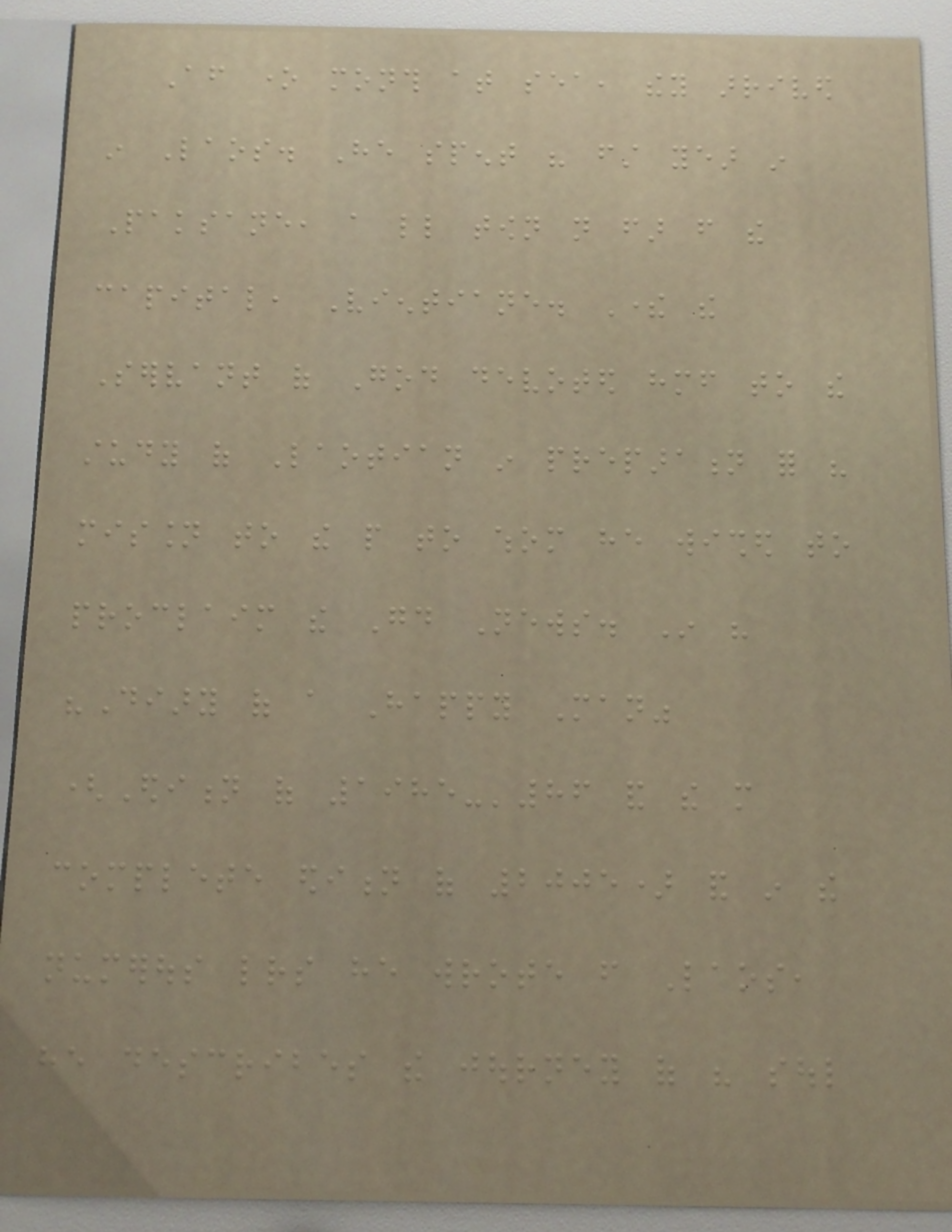After one month at sea, they arrived
in Laos. He spent his first year in
Paksane, a little town not far from the
capital, Vientiane. There the
Servant of God devoted himself to the
study of Laotian in preparation for his
mission to the people to whom he wished to
proclaim the Good News. In his
"Diary of a Happy Man"
(Edition of 1985-'86 and the more
complete edition of 2005) and in the
numerous letters he wrote from Laos,
he describes the journey of his soul
